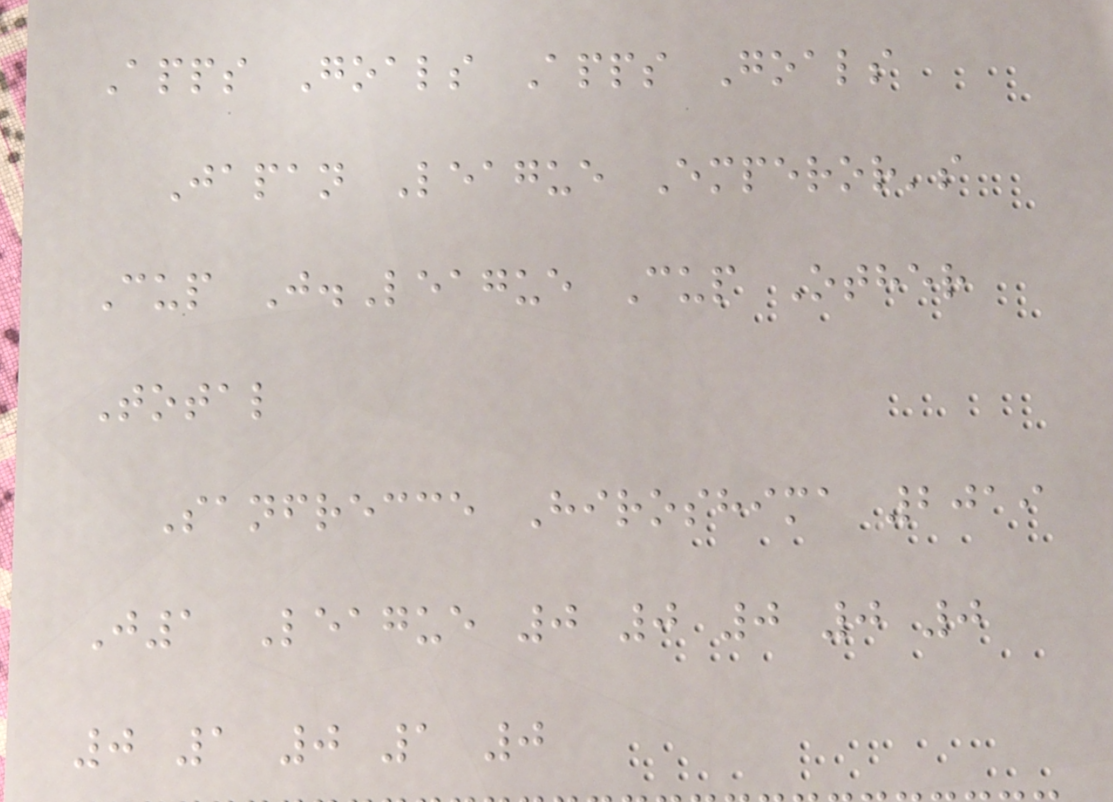Apps Goals Apps Goals
Japan League Emperor's
Cup J.League Cup Other
Total
Sanfrecce Hiroshima 2019
J1 League 0 0 0 0 0
0 1 0 1 0
